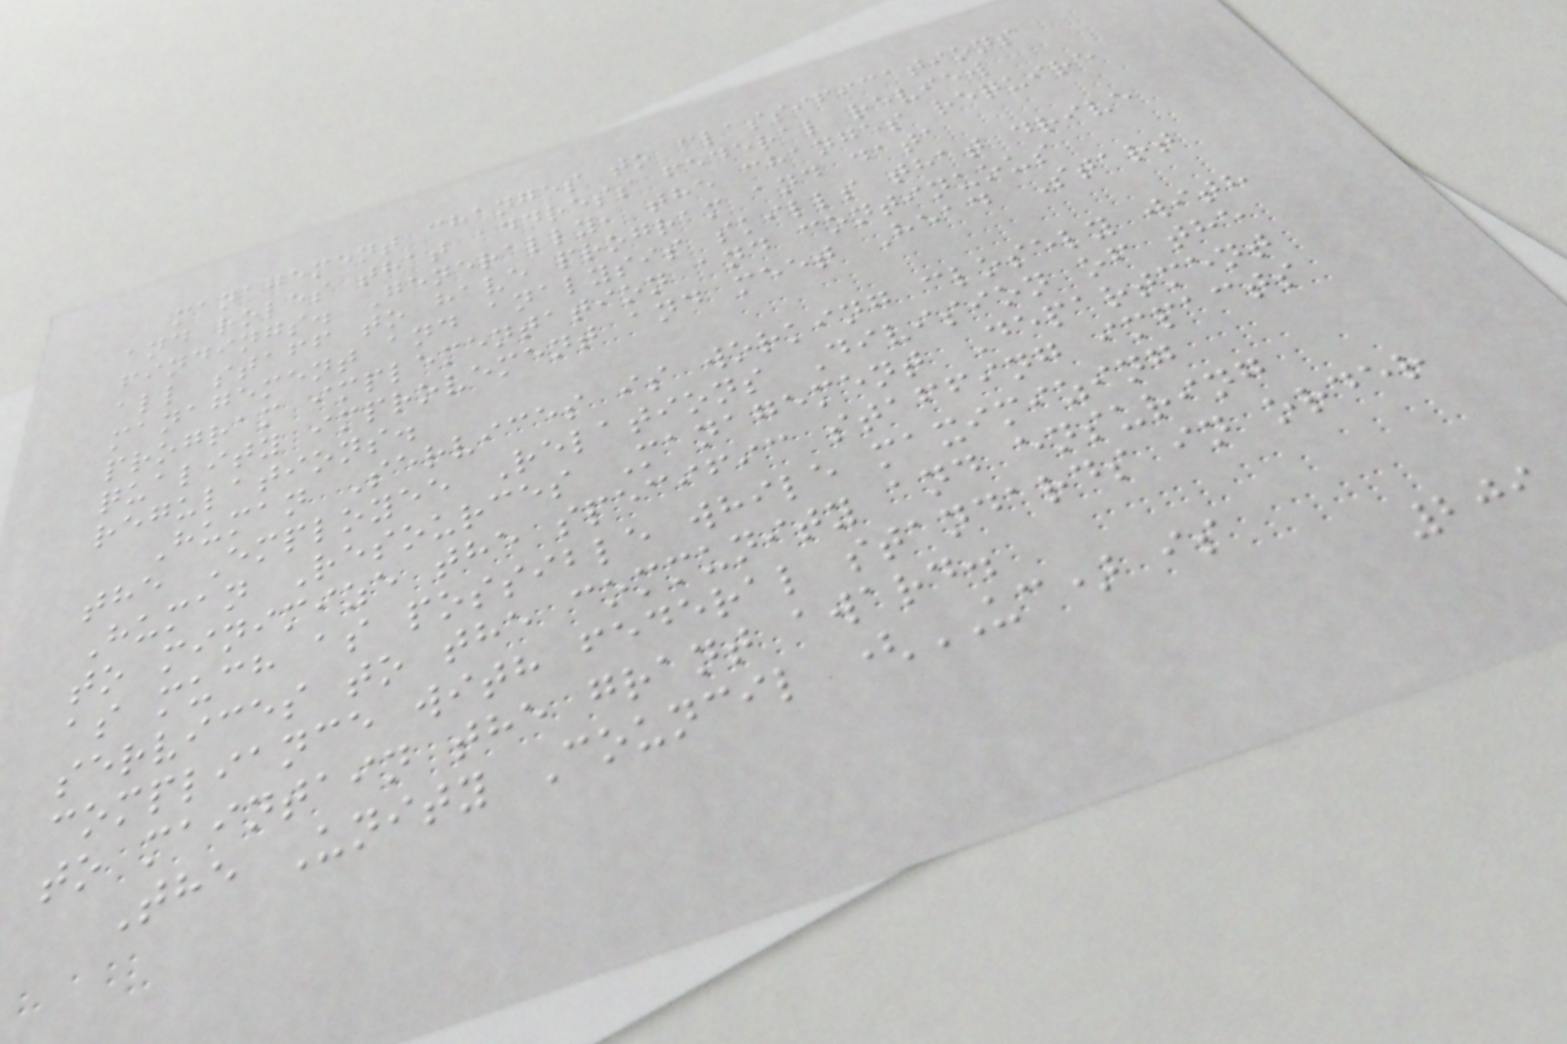management changes to classifications
and roles that address federal review
findings. Generally, the changes require
all staff to have program and data
management and analysis skills that drive
program implementation and continuous
quality improvement and meet Head Start
regulations.
Human Services is working closely with
the Employee Relations Division of the
Human Resources Management Department
to minimize the specific staffing impacts
as much as possible while maximizing
services to the community and ensuring
compliance with federal standards in order
to maintain the grant award.
The Unity Council (UC) is
209
